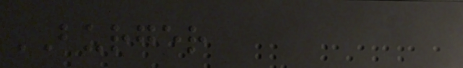BURGER
